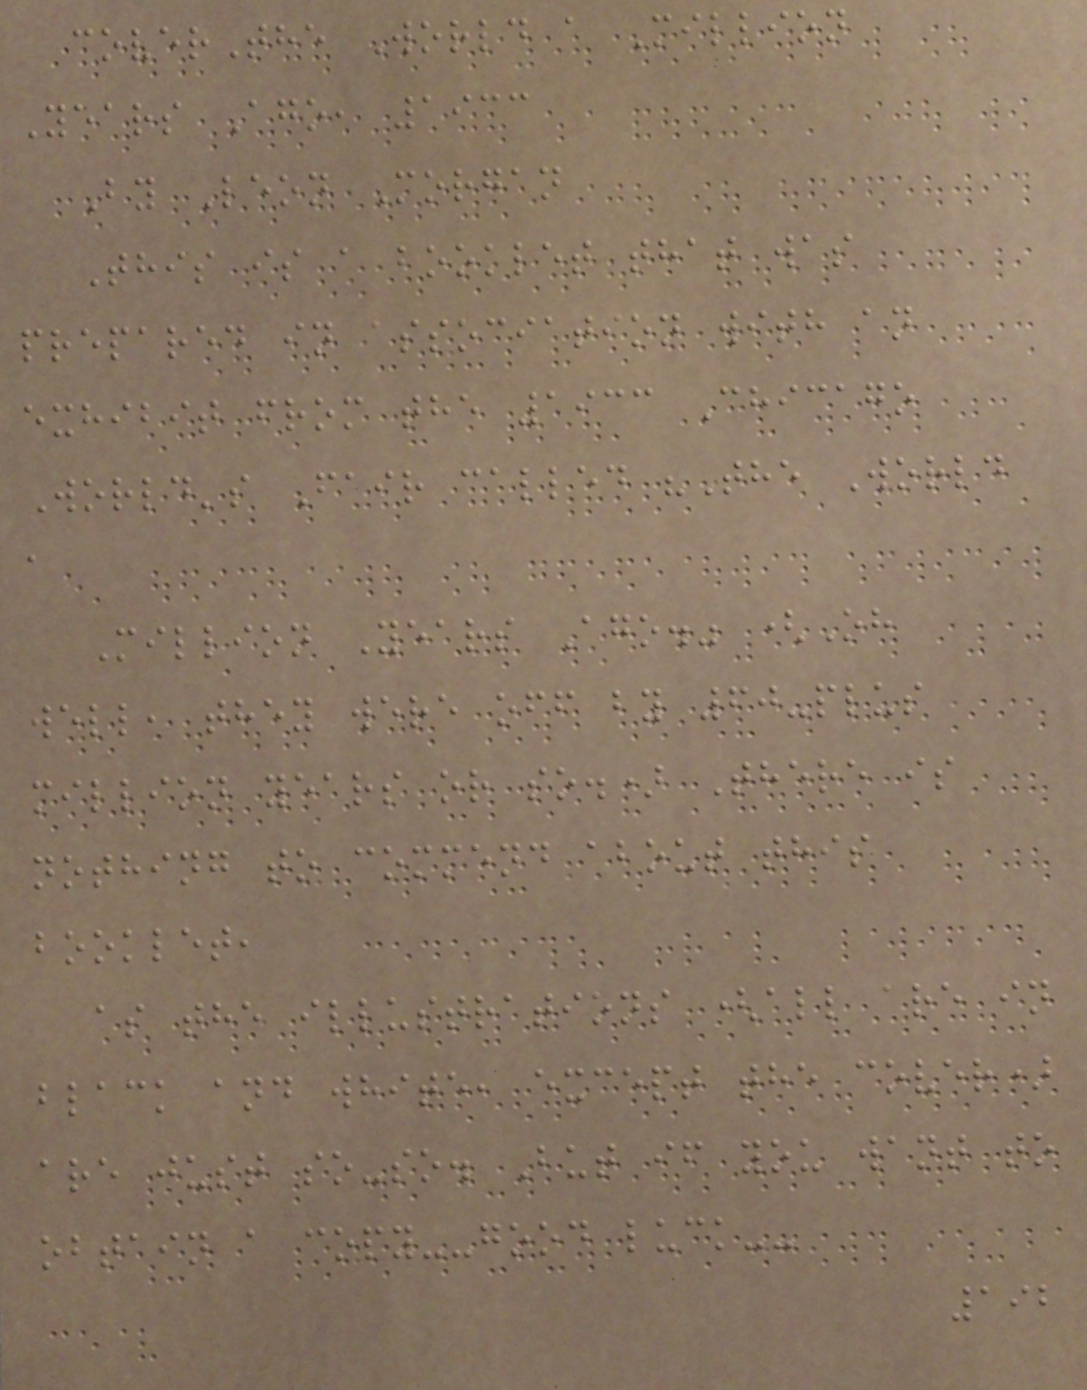coverThe World a Million
Years Ago, 1933
By Leon Morgan
This is a booklet that was
prepared in association with an
exhibit from the 1933 Chicago
World's Fair called "The World
a
Million Years Ago." (Oh
well, they were off by 60-plus
million years or so.) There is
nothing to commend about this
booklet,
as the illustrations (all are in
black and white, except the cover)
are just so-so. But if you want to
obtain a copy--good luck--
192
